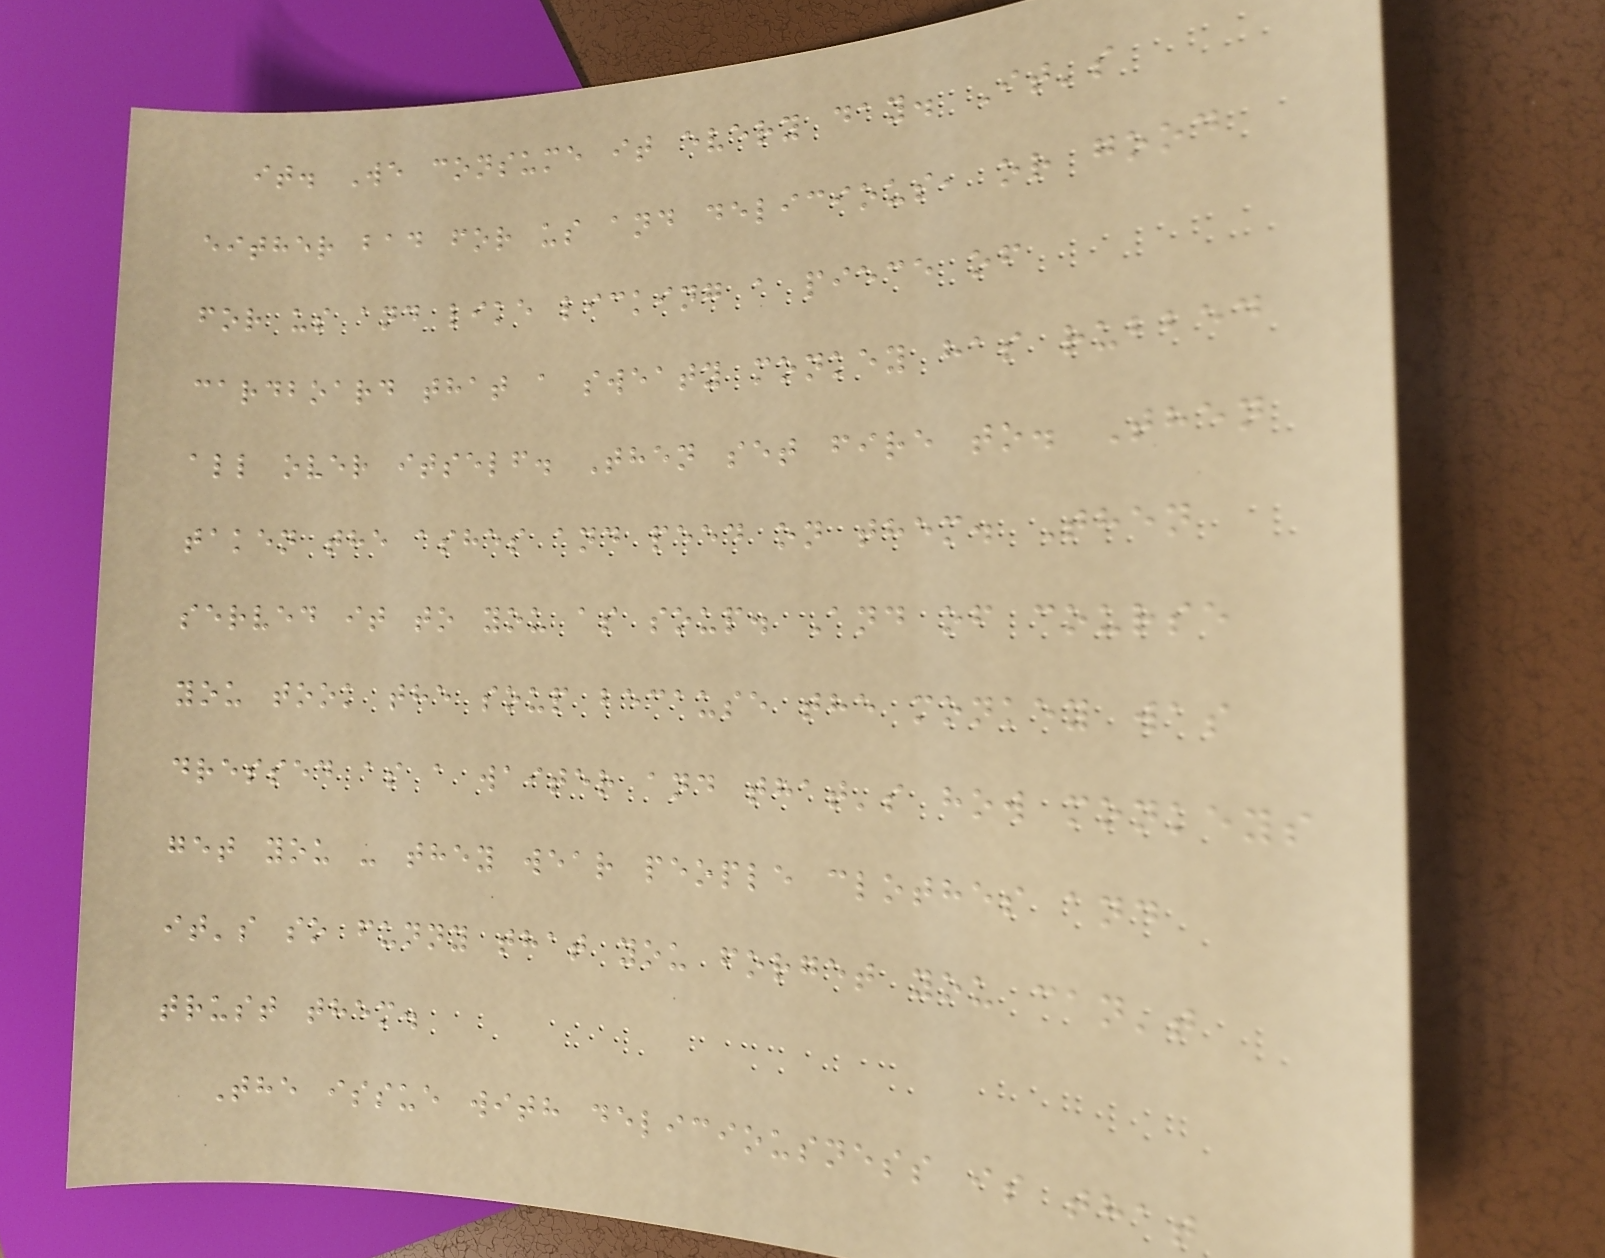it. We consume it every day. It's
either bad for us and delicious, or good
for us and like licking a piece of
cardboard that a sweaty monkey has rubbed
all over itself. Then set fire to. Then
taken the ashes and peed on them. Then
served it to you as soup. And of course
you took the soup because the monkey was
dressed as a waiter and that's how monkeys
get you - they wear people clothes and
it's so funny that you forget you can't
trust them.
The issue with deliciousness is that
